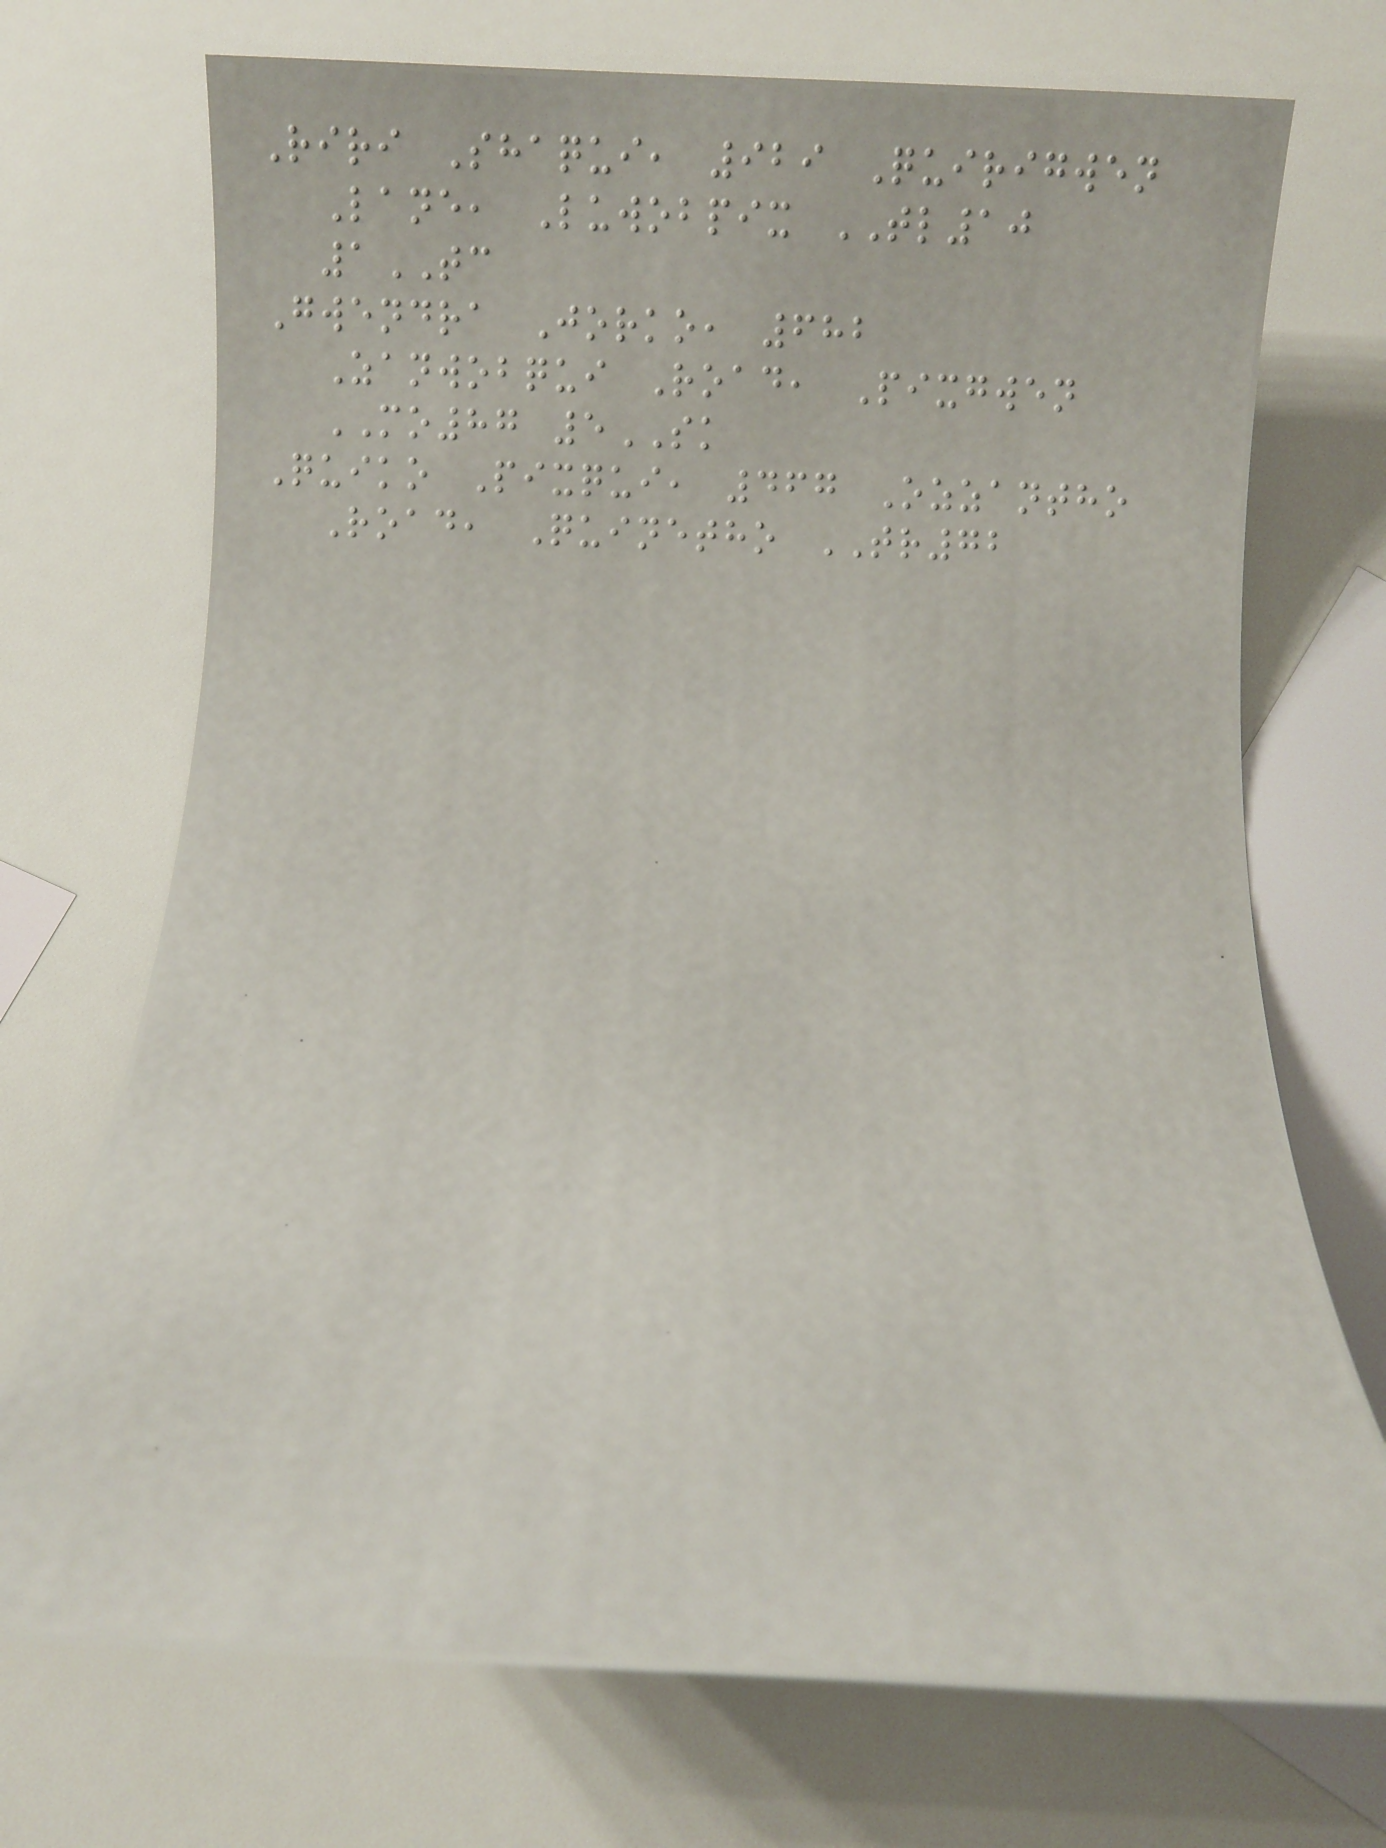Riri Shaqui, 929 Quirigwen
Lane, Luwobpix TL10
1TC
Gwendra Jorko, 682
Zanwobqui Road, Pixgwen
MO87 5SK
Quiko Pixqui, 467 Ozzantho
Road, Quinetho TR72
